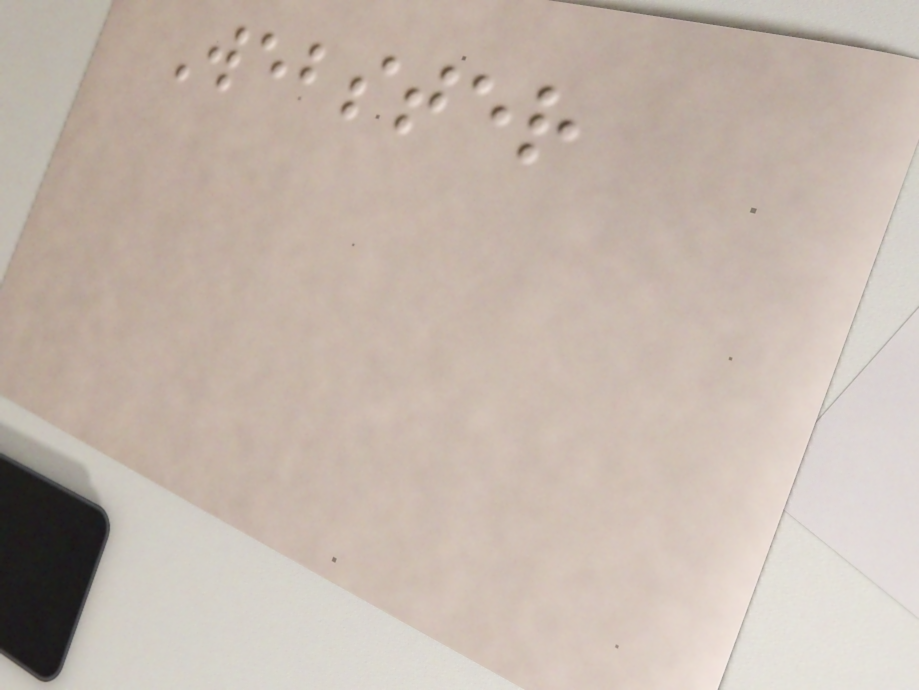Webster
